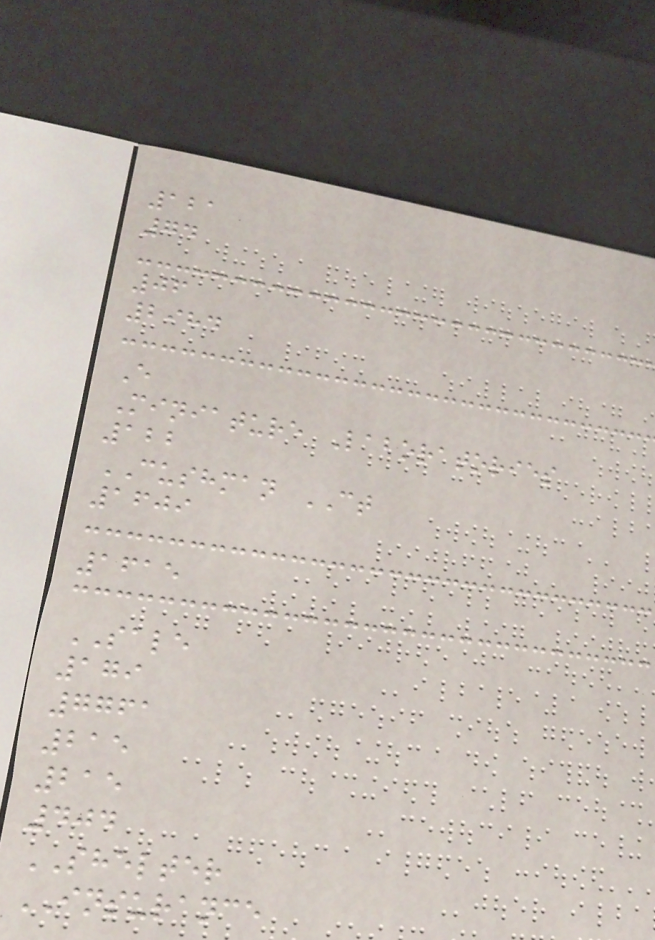121
74
06
2984
E
Miniature Laboratories
122
CUSHMAN CT
1609
1615
SALE
179
7761
215
215
404
SHELTER
INSURANCE
